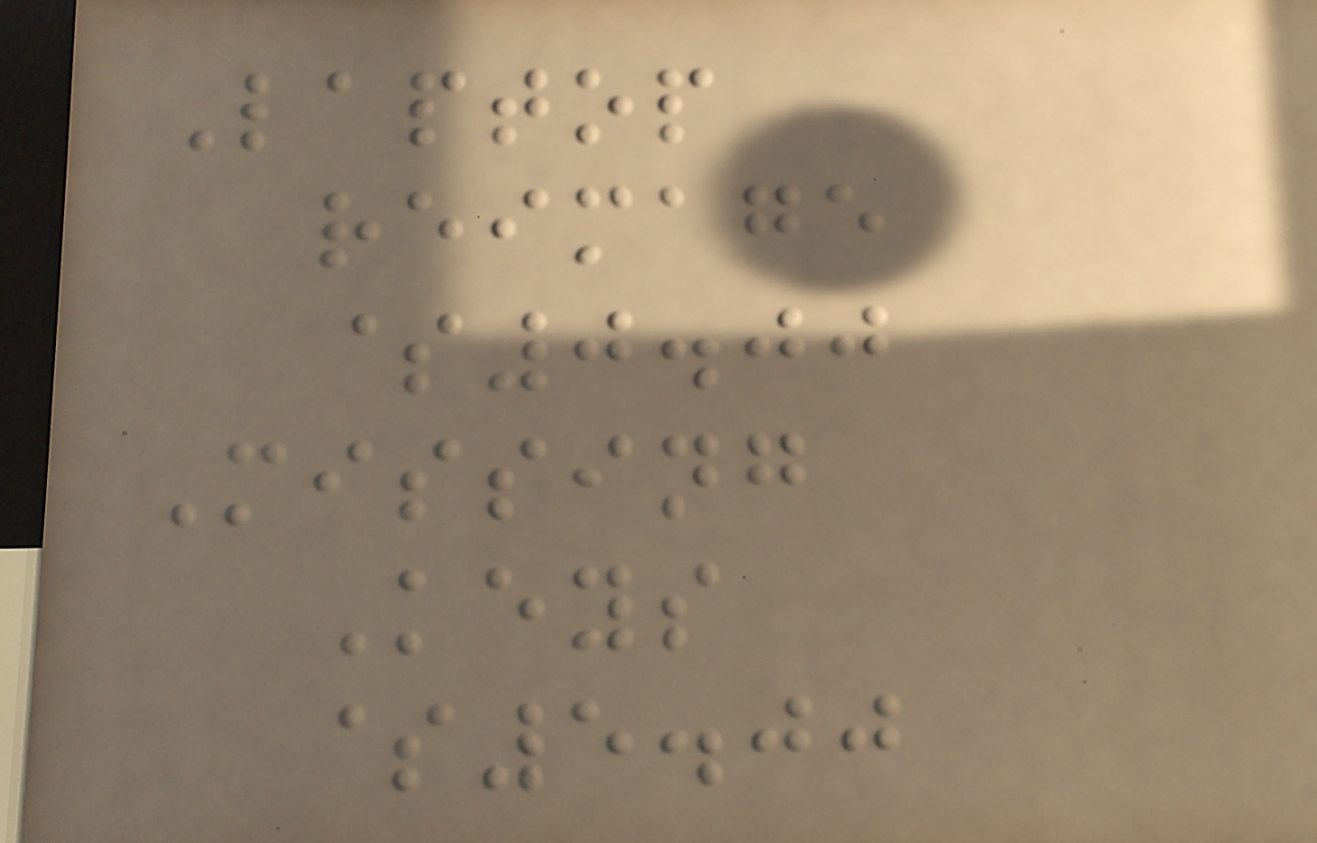Laptop
reimage
$0.00
Missing
Keys
$5.00
